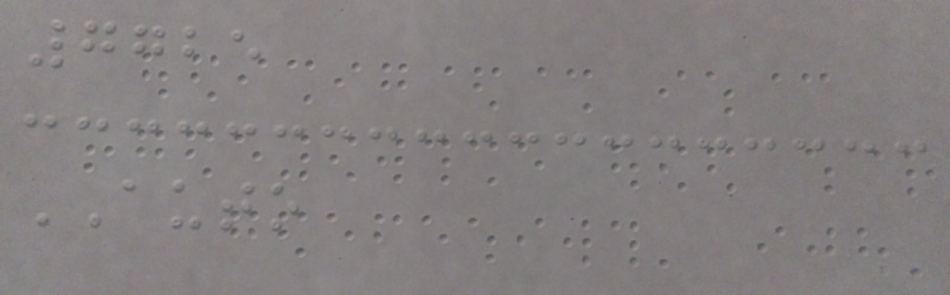7725
AUTO
